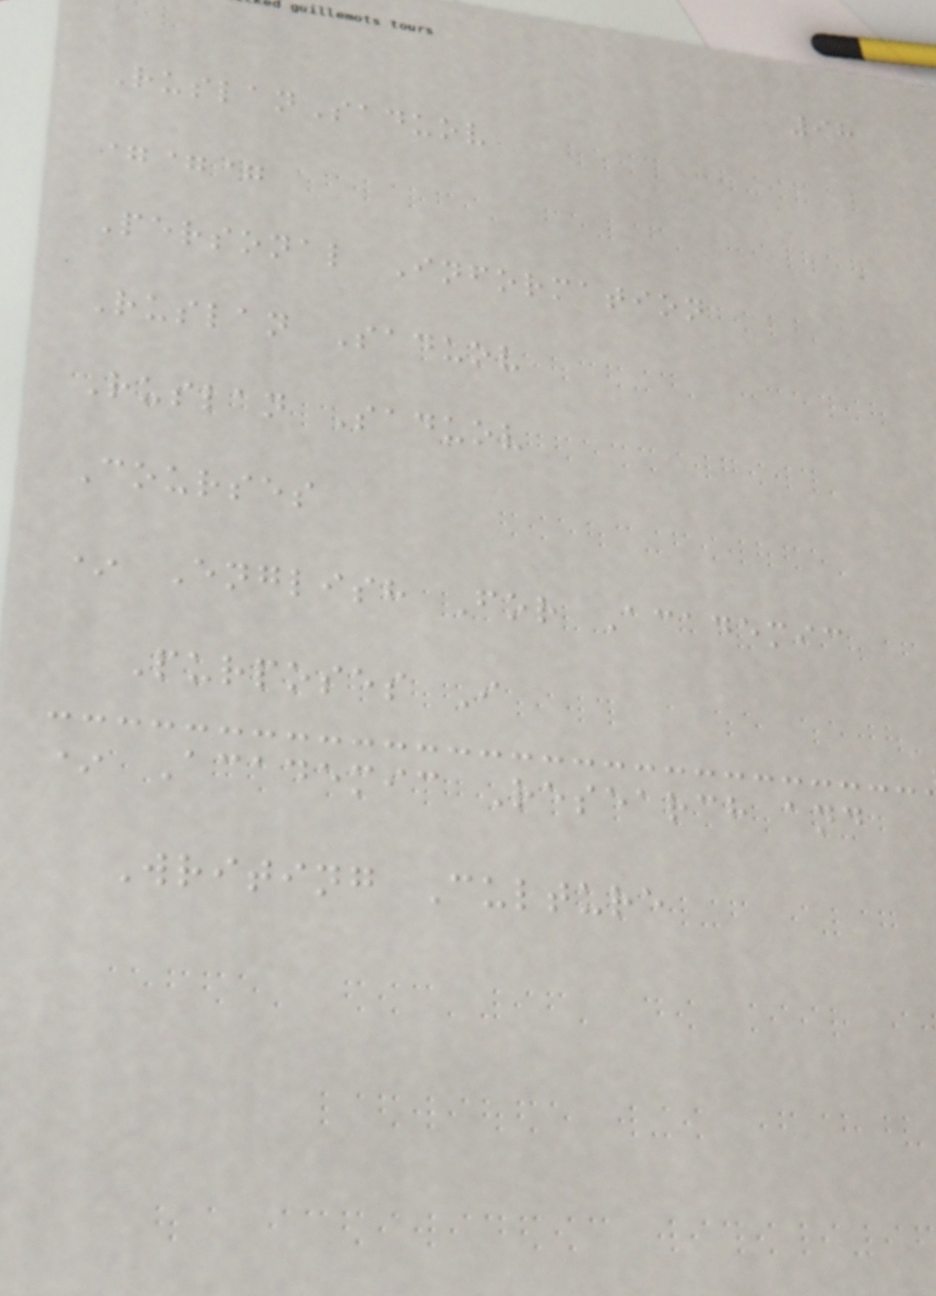98
RuslanSaduov
===
Personal Information
Ruslan Saduov
Ruslan Saduov
Courses
* English For Academic
Purposes I
* Academic Research and
Writing Culture
